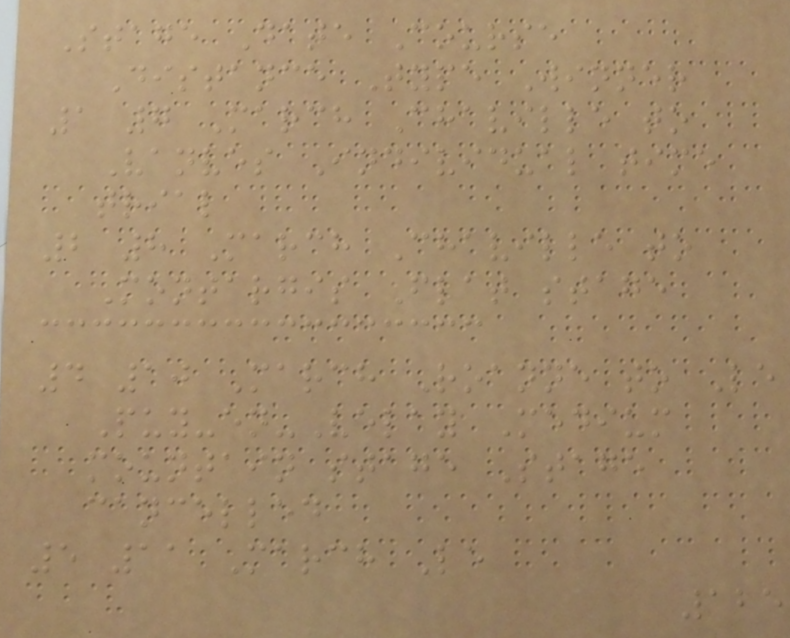Stage Date Course
Distance Type Winner
1 7 March Chaville to
Vanves Individual time
trial
2 8 March Chaville to
Montargis Flat stage
4 10 March Roanne to Le
Puy-en-Velay Medium
mountain stage Stage
cancelled
5 11 March Le
125
